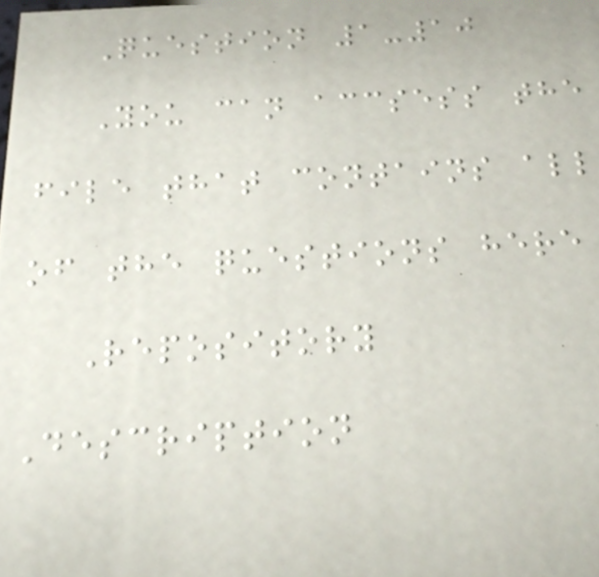Question 1-10
You can accsess the
file that contains all
of the questions here
Repository
Description
